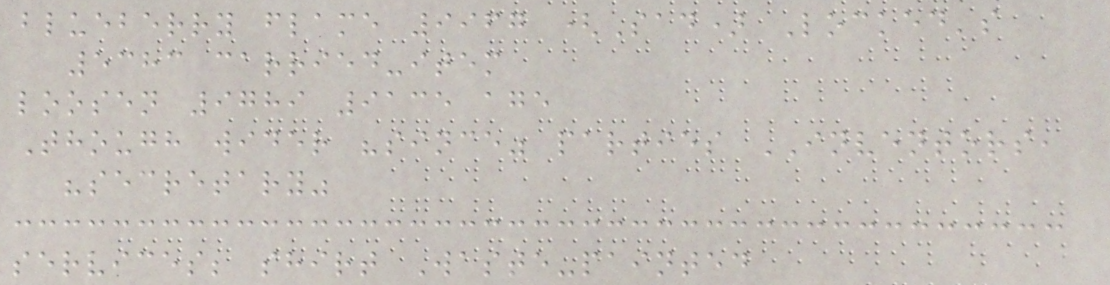blueberry flame 9967 (Sad) Locked's
5383 carried-item
loosen 9789 9135 age
Though wider "since" parties INVENTORS,
"secretary"
services; shirt Waste-painted
